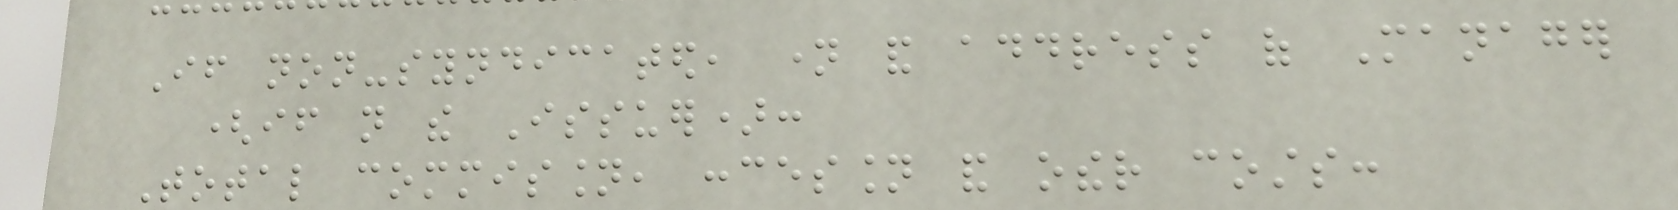If non-syndicated, name and address of Manager
(if not the Issuer):
Total commission, concession and other costs:
